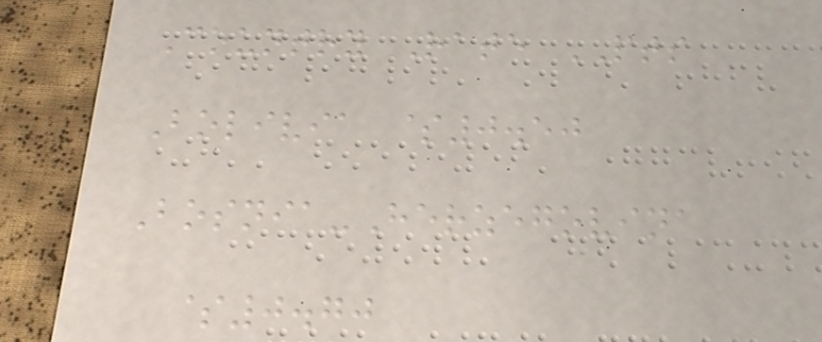Country Rate PTS
Bolivia $0.50
Bosnia-Herzegovina
$0.70
